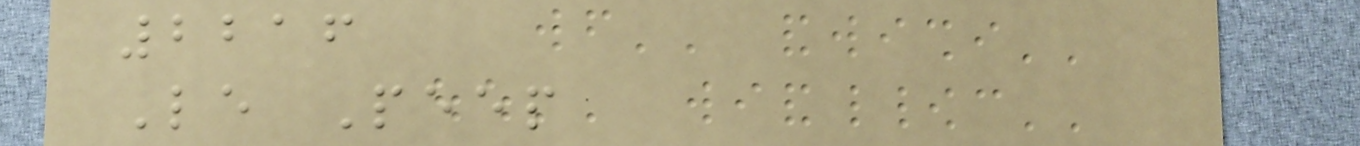2216
Le Peep
